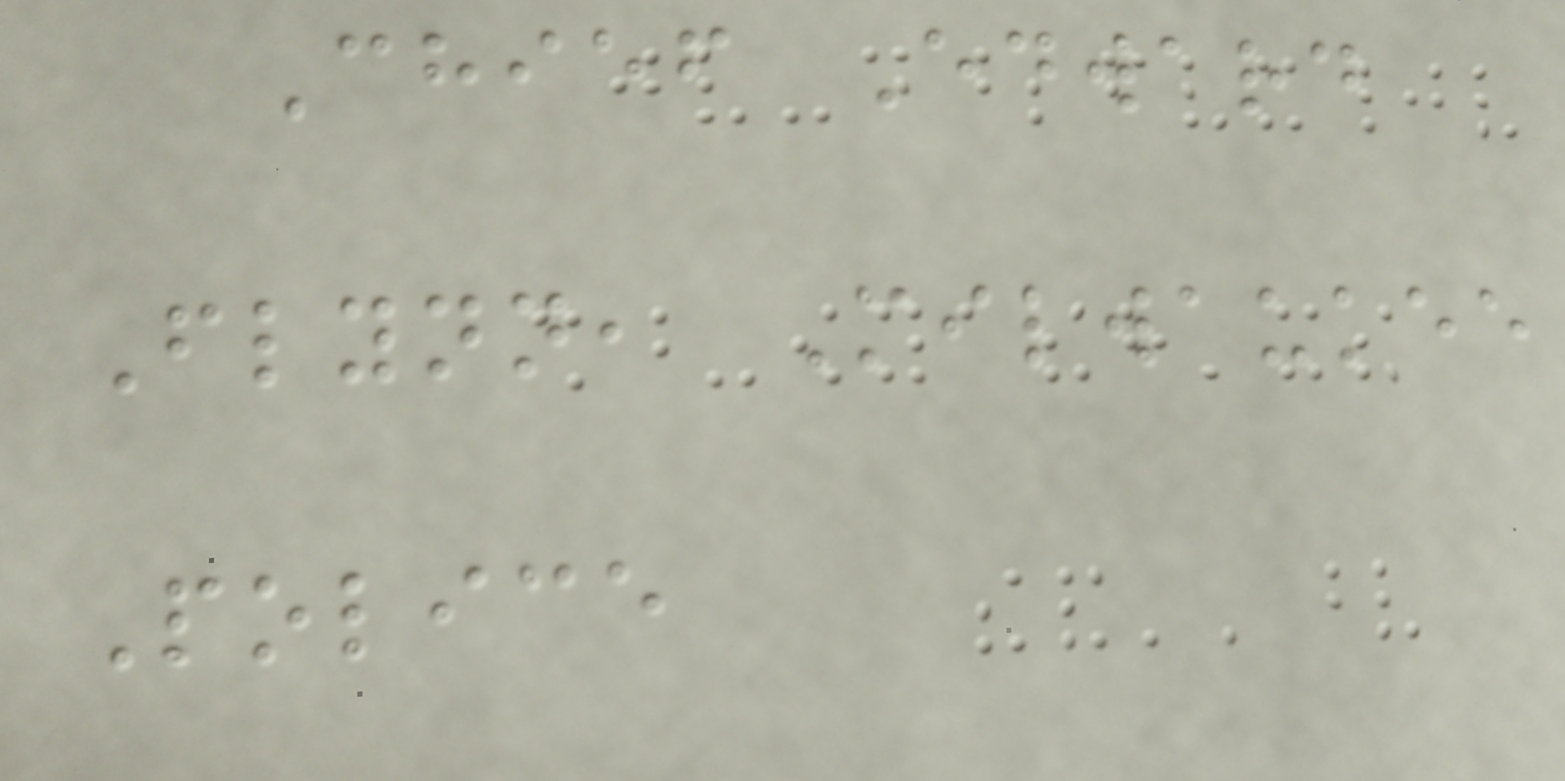Chief Edward
Flynn, Milwaukee
Police
